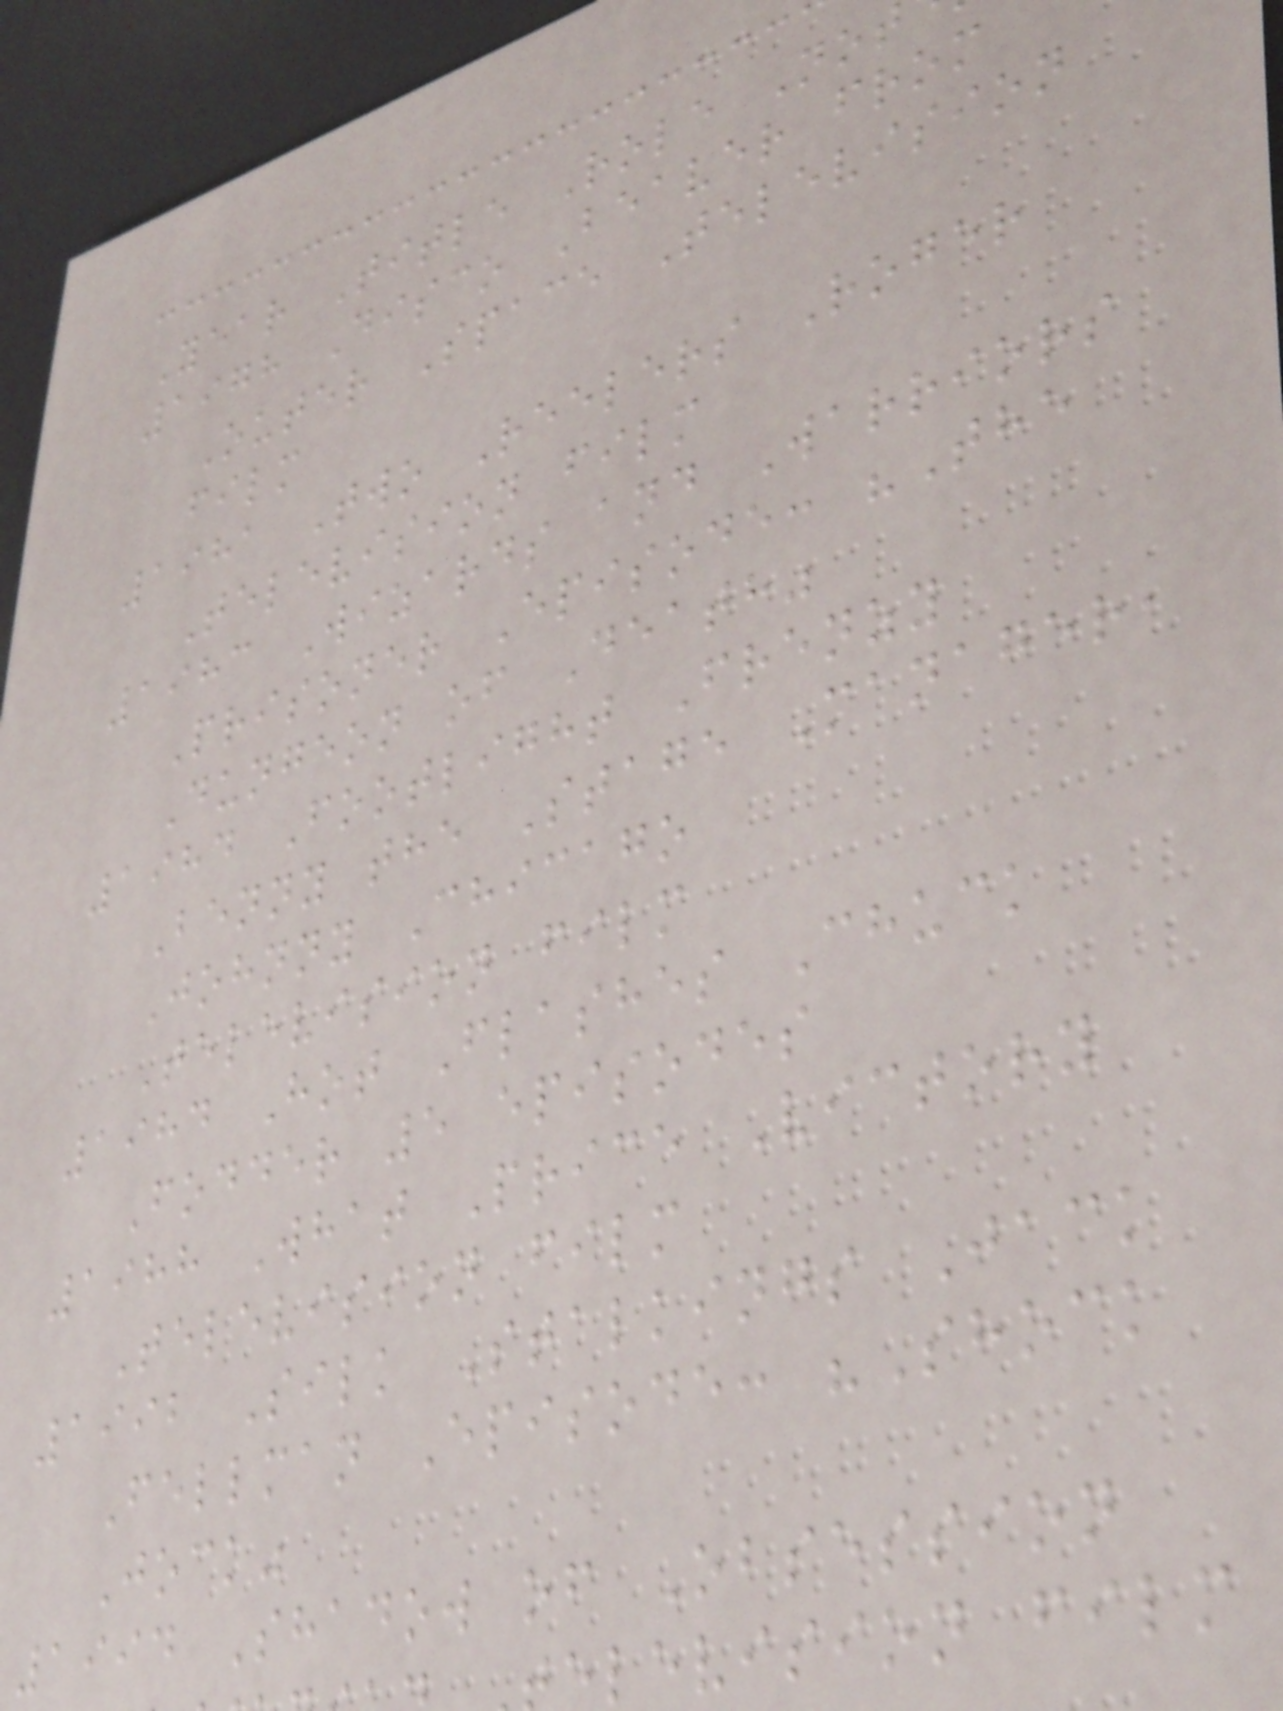Year Title Role Not
1978 Disco Beaver from
Outer Space Television
film
1981 Two Reelers Roger
Television film
1983 Wizards and Warriors
Prisoner Episode: "The
Dungeon of Death"
1984 Footlight Frenzy
Benny the Stage Manager,
Johnny Chicago
Television film
1984 Hot Flashes Chuck
Fodder 5 episodes
1988 What Price Victory
Television film
1992 Silk Stalkings Jack
Fellman Episode: "Shock
Jock"
1994 Shadow of Obsession
elevision film
